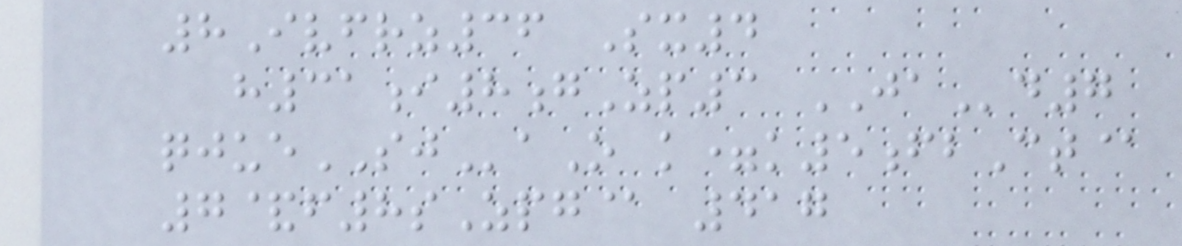8Ivfrz36 Sx4
h31i8gZp3 JAd7
qjueSJaO k=k5fbCt@
7&f8sZpg@ 417
